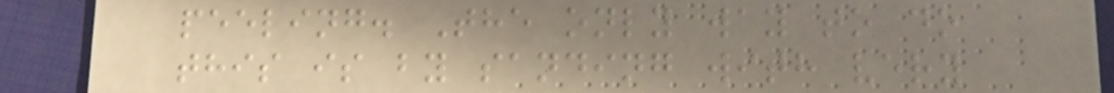peeling. The only way to do
this is by sanding with very
